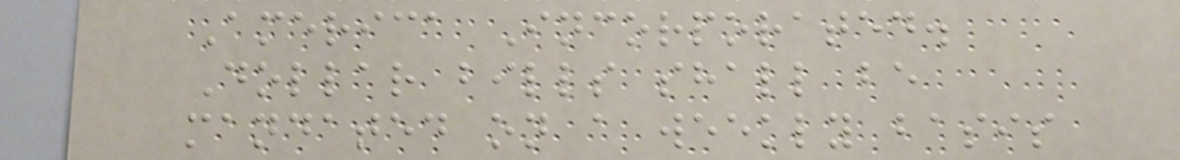America Incorporated.
Dollar bills shall be
mandated on a weekly basis
